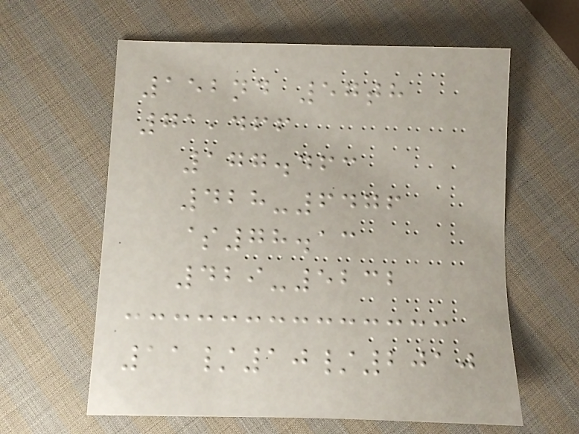152nd 57th
71,466
177.463
428-6476
$78.13
429-5232
11/10/2010
